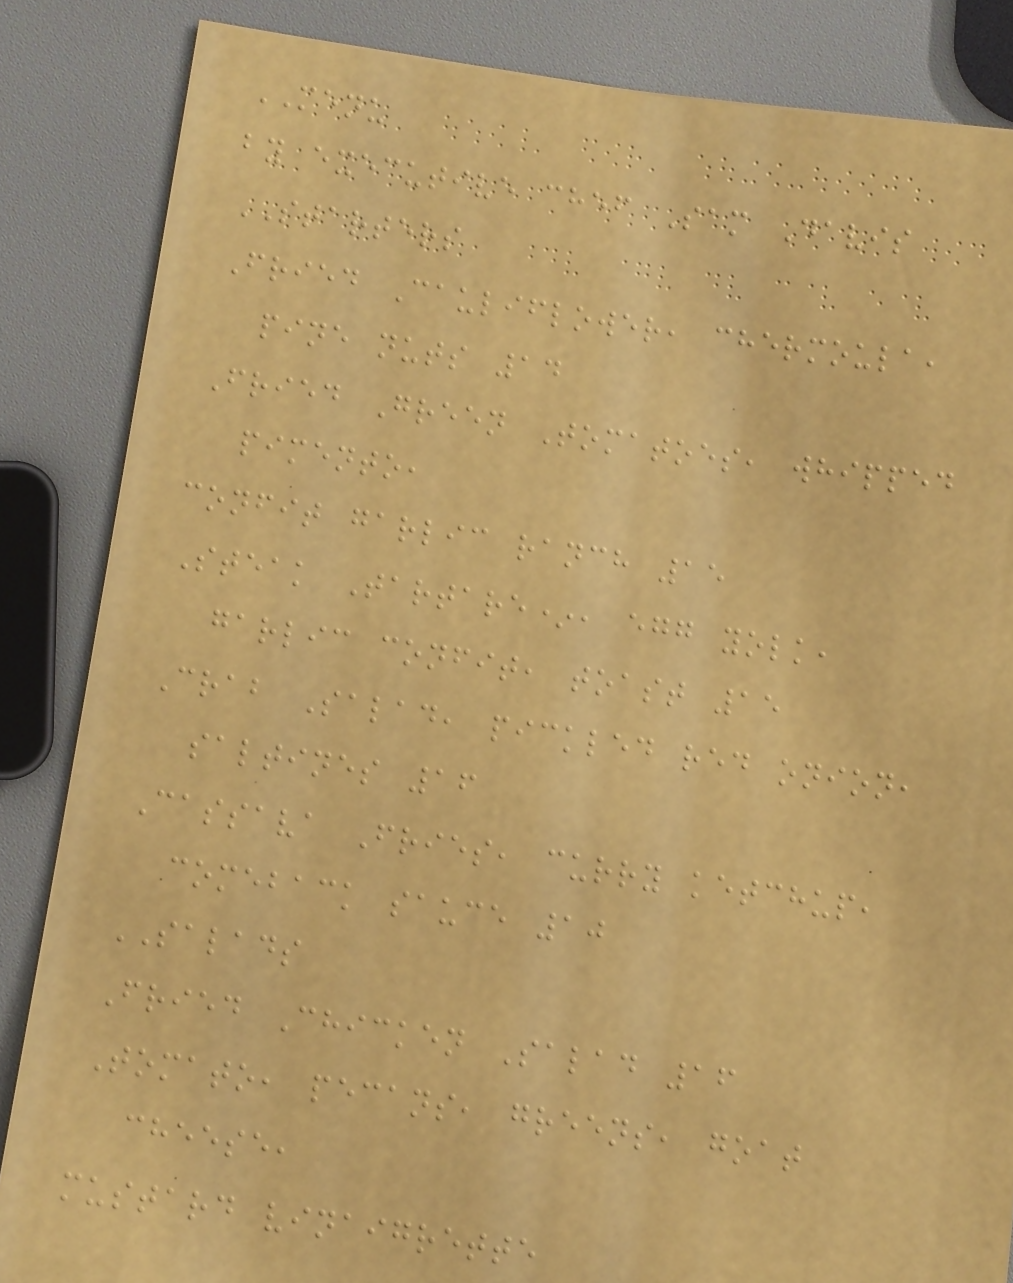MENU
by executive chef Sam Davis
STARTERS
Fried Cauliflower, chermoula,
pine nuts 14
Fried Green Tomatoes, whipped
pimento,
confit garlic ranch 15
Steak Tartare*, egg yolk,
garlic confit, toast 15
Crab Salad, pickled red onion,
saltines 16
Cassava Fries, curry ketchup,
comeback sauce 10
SALADS
Fried Chicken Salad 16
Tomato, pecans, greens, goat
cheese,
mustard vinaigrette
